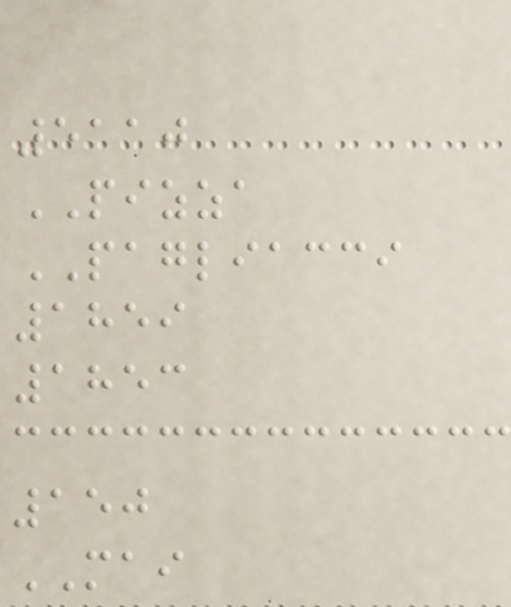5110
PIZZA
PAGLIACCI
1859
1853
150
MAI
